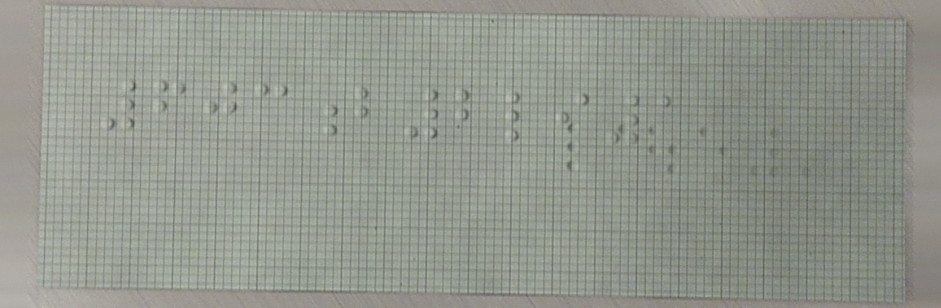603b2li1
